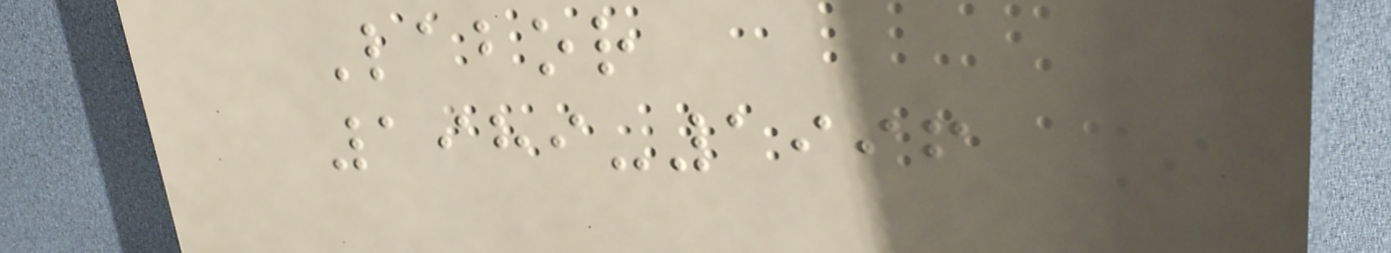Labor
1989-1996
